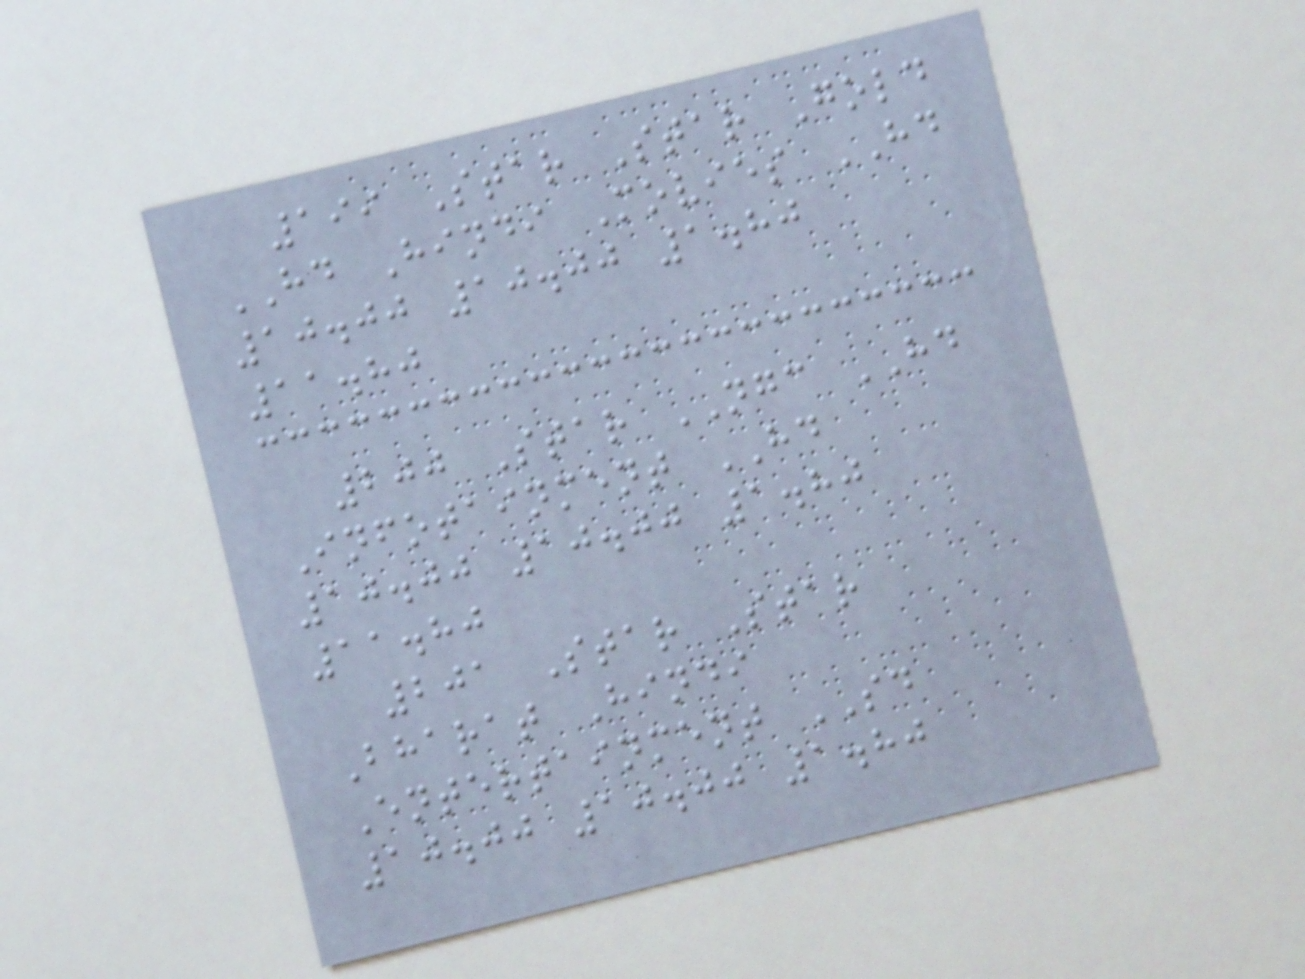199 Star Star Gold
HD Hindi Movies HD
10.00 10.00 1.80
11.80
200 Star NGC HD
Infotainment HD
10.00 10.00 1.80
11.80
201 Star Star
Bharat Hindi
Entertainment SD
10.00 10.00 1.80
